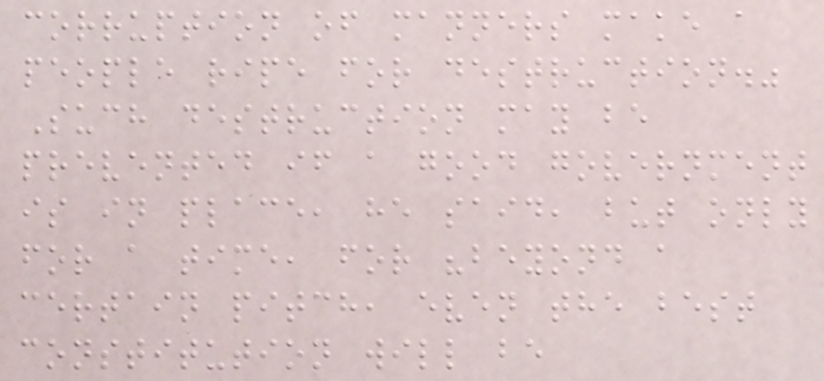corruption of manners make a
people ripe for destruction."
Such destruction may be
prevented if a good government
is in place, he said, but only
for a time, for "beyond a
certain pitch, even the best
constitution will be
